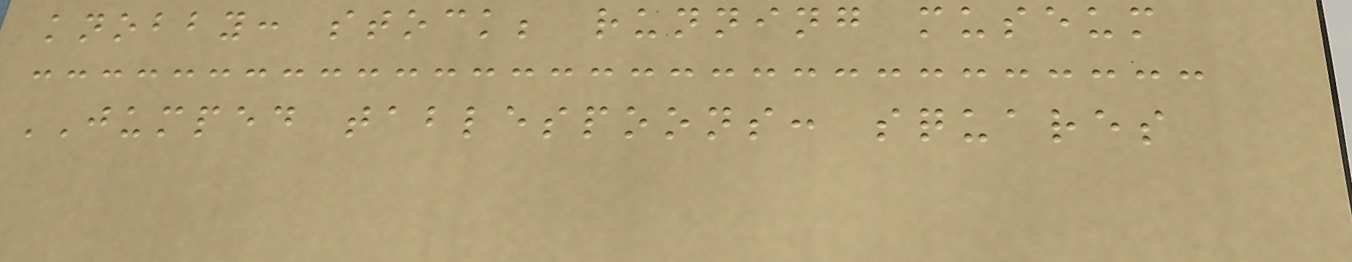knobby: stock; running museum
JUMPED tablespoons: squares
